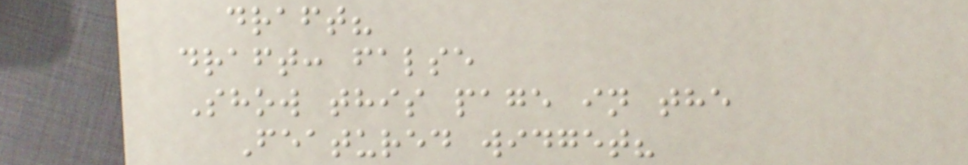draft?
draft: false
Show this page in the
Featured widget?
